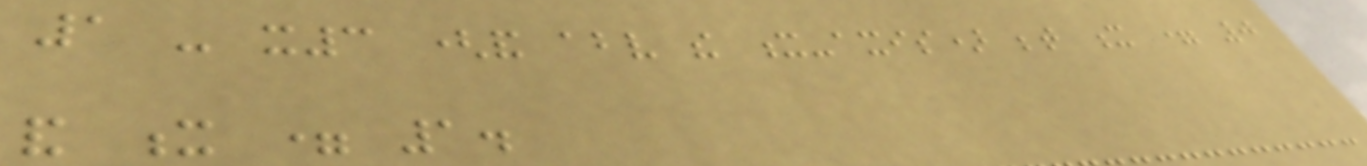1 - x3 (and above the x-axis) between x = 0
and x = 1.
